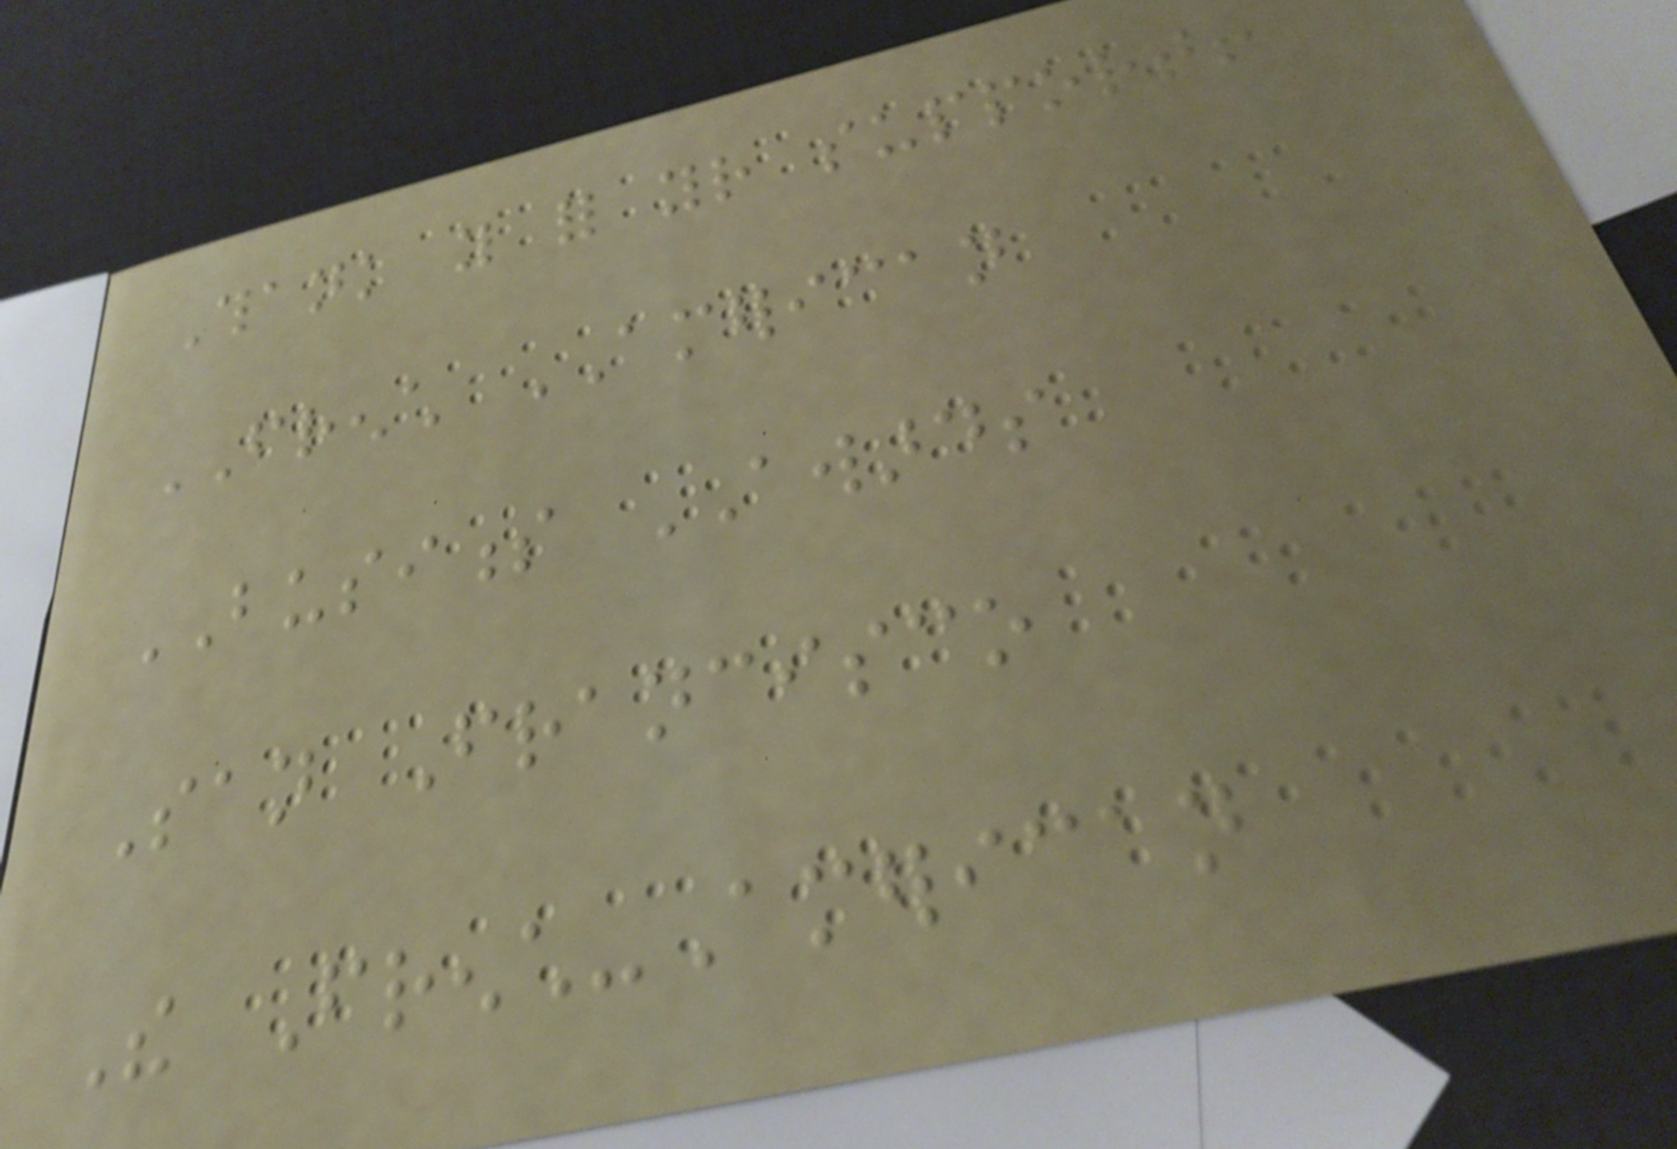Thank you for your support!
FRENCH AMERICAN
BUSINESS AWARDS
San Francisco
The French-American
